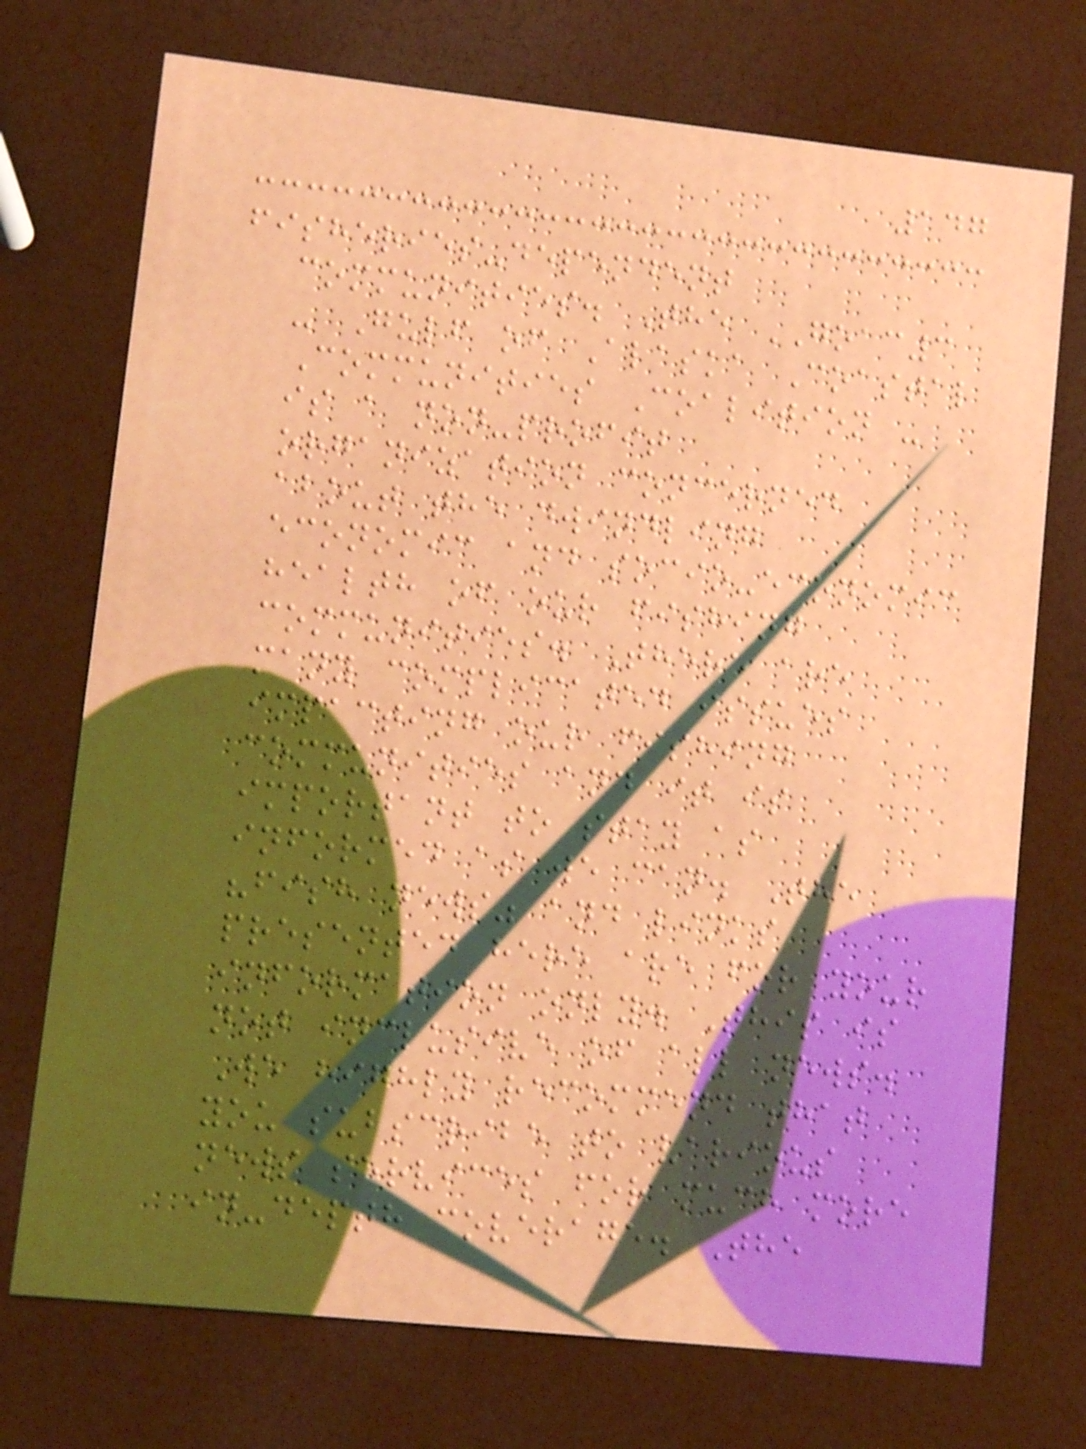147
fisheries-dependent
communities. The GOAC3
- Gulf of Alaska Coastal
Communities Coalition -
is a non-profit
organization concerned
about the dwindling
economic and socio-economic
health of our fishing
communities. There are
many complicated issues
impacting our fishing
communities and it is
important to stay as
informed as we can. The
"fish news" and links
presented here are for your
information only. This is
not inclusive of all news.
We highly recommend that
you subscribe to various
news services for much more
in-depth coverage. The
